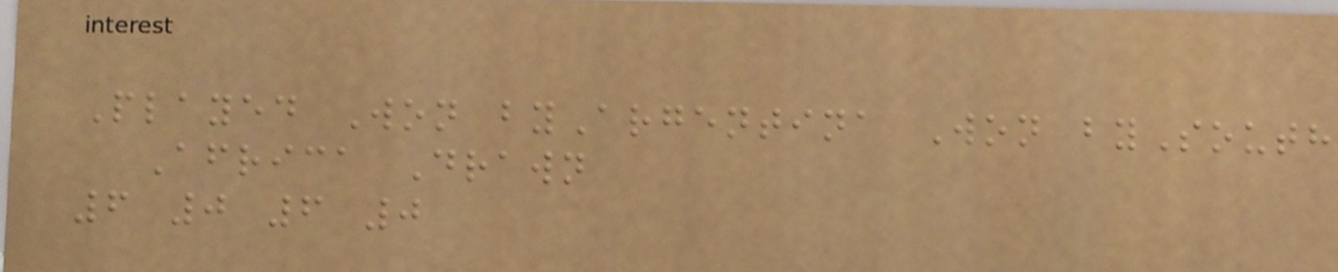Played Won byArgentina Won bySouth
Africa Drawn
6 0 6 0
